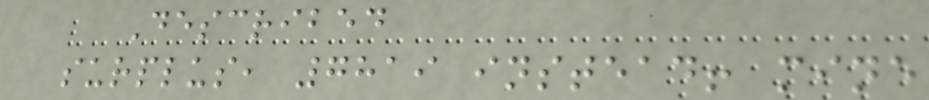Described
surplus, 7819 instead! mine
